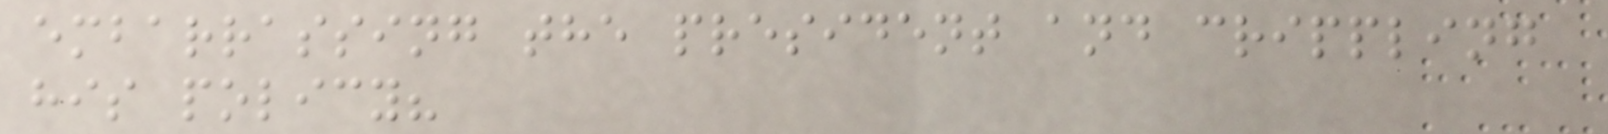embarrassing the president and crippling
his policy?
